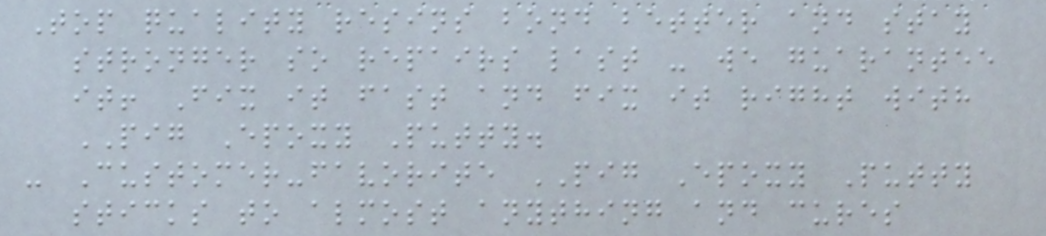Top quality resins bond better and stay
stronger so repairs last - we guarantee
it! Fix it fast and fix it right with
PIG Epoxy Putty.
- Customer-favorite PIG Epoxy Putty
sticks to almost anything and cures
